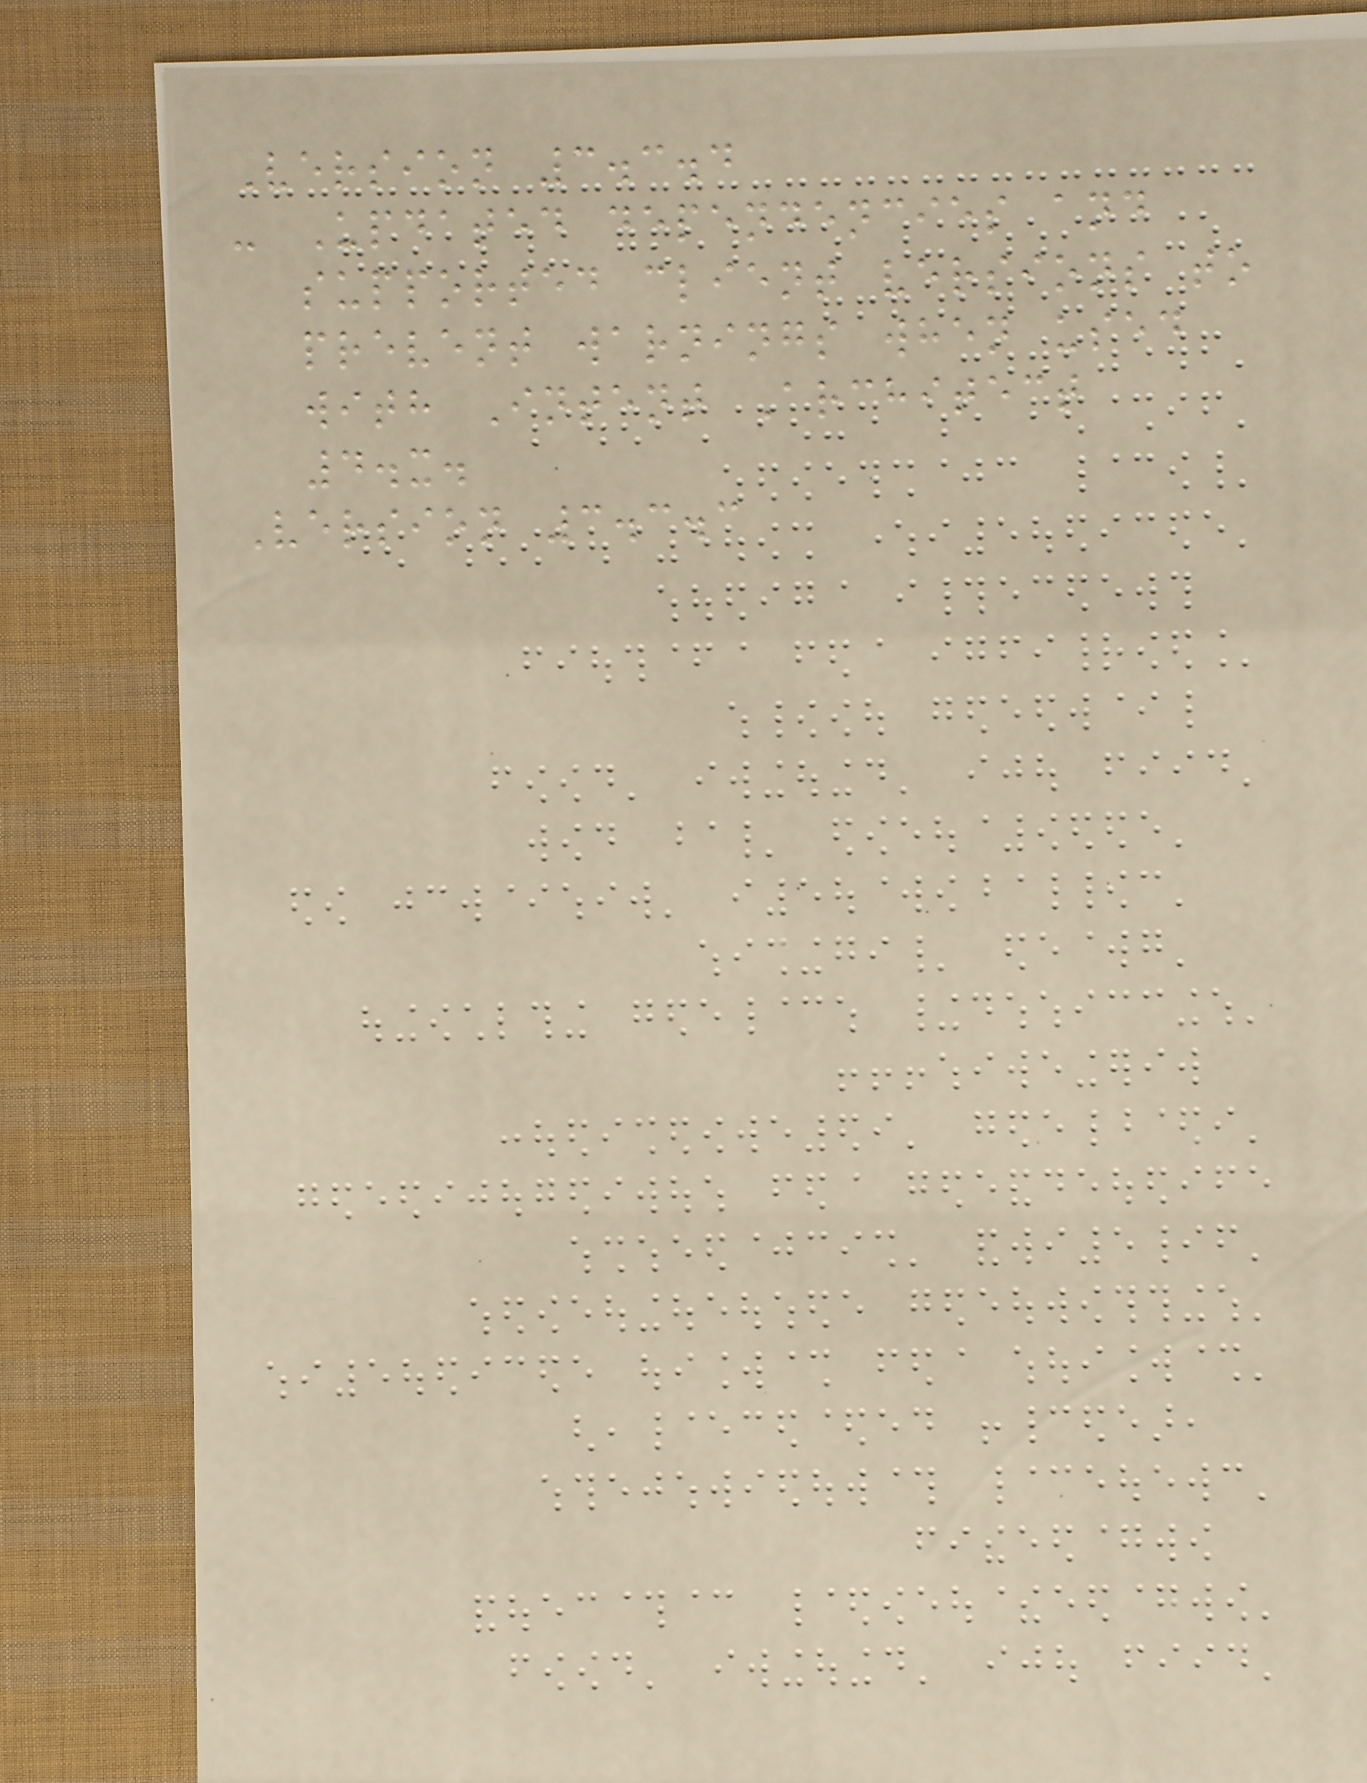Version 3.3.4
- Updated dependencies and
supported client versions to
prevent warnings when used
with Intent Architect
4.x.
Version 3.3.3
